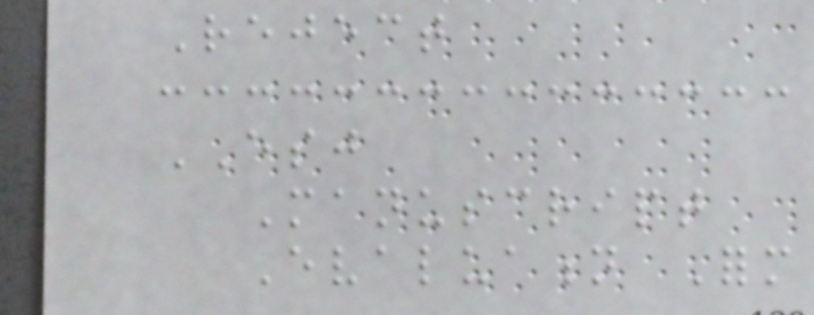Reject
ESJ
Manuscript
Evaluation Form
